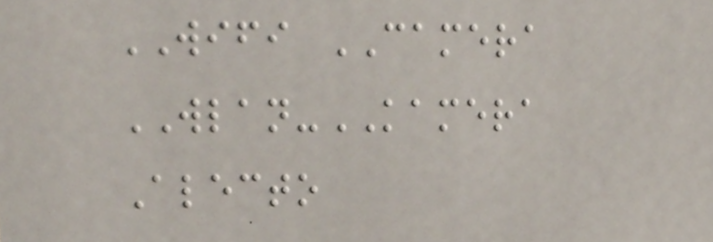WIFI CAMERA
WLAN-KAMERA
Alecto
